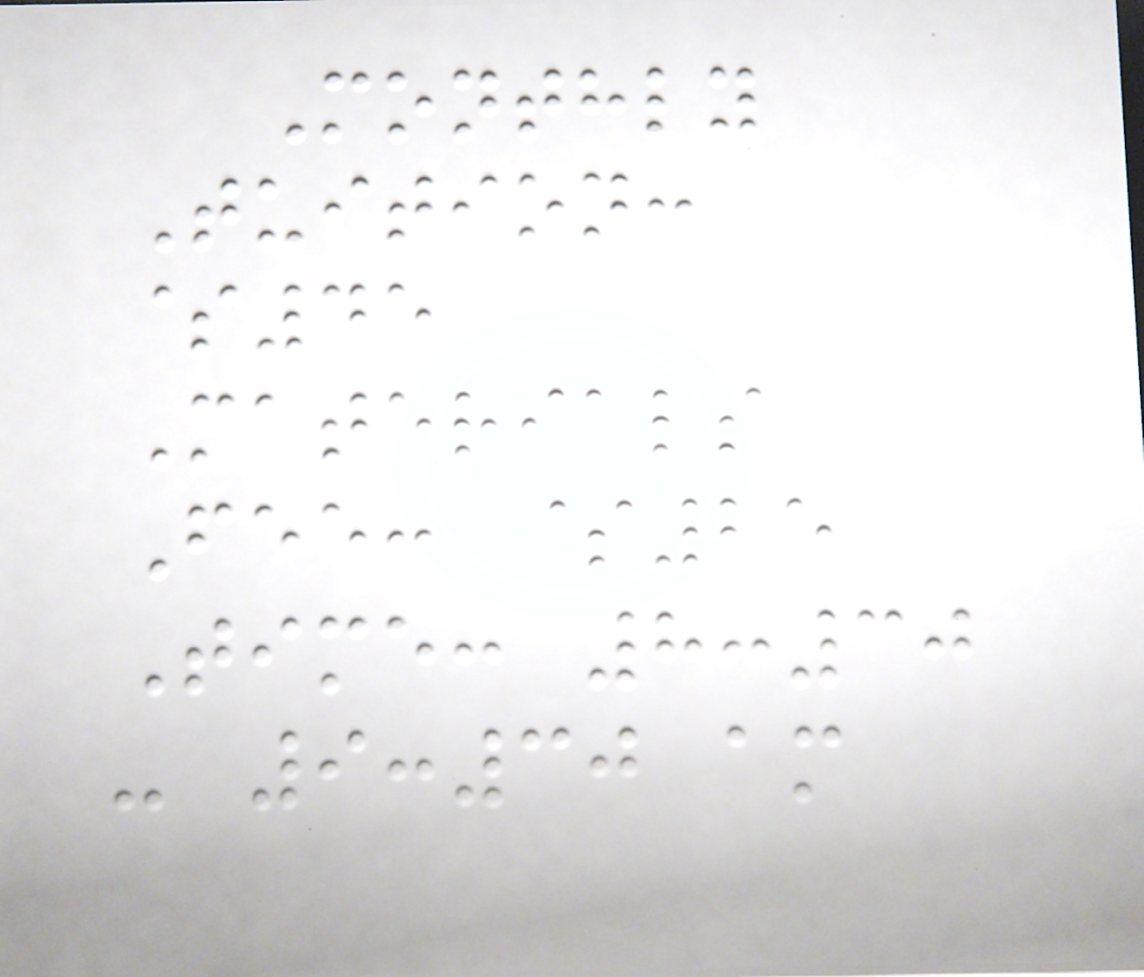Monthly
Tuition:
$45
Materials
Fee: $25
Time: 8:30
- 9:30 am
